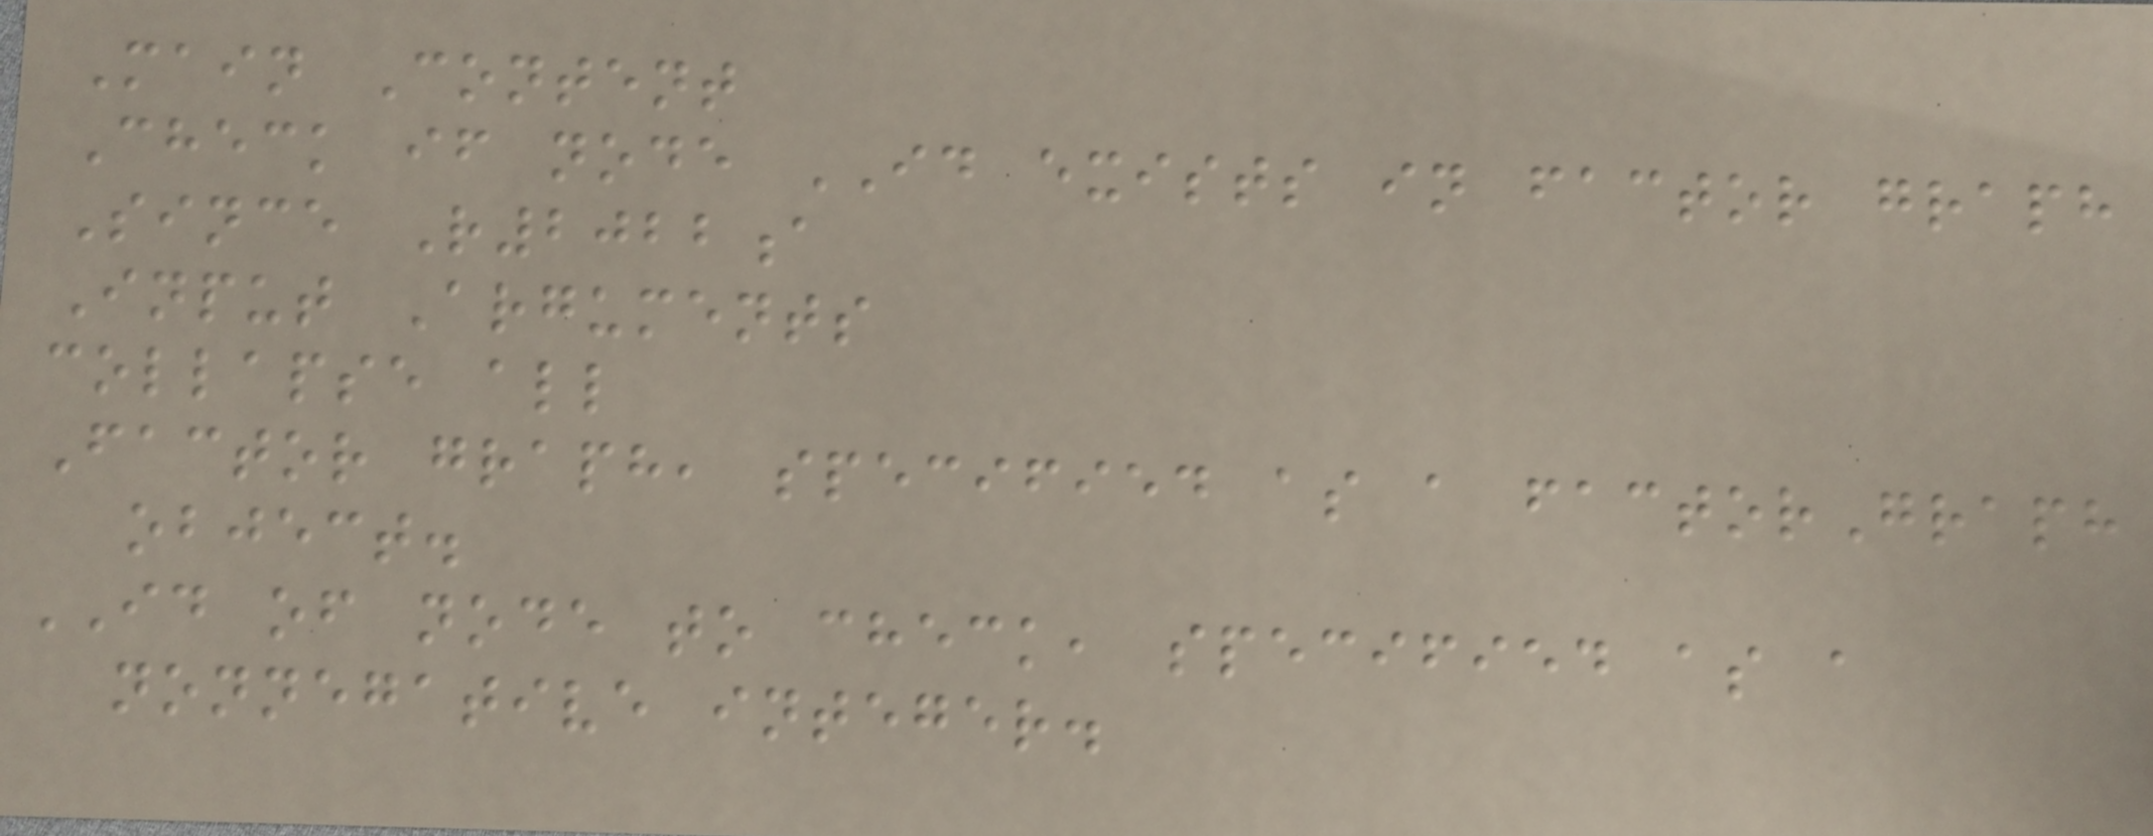Main Content
Check if node ID exists in factor graph
Since R2022a
Input Arguments
collapse all
Factor graph, specified as a factorGraph
object.
ID of node to check, specified as a
nonnegative integer.
